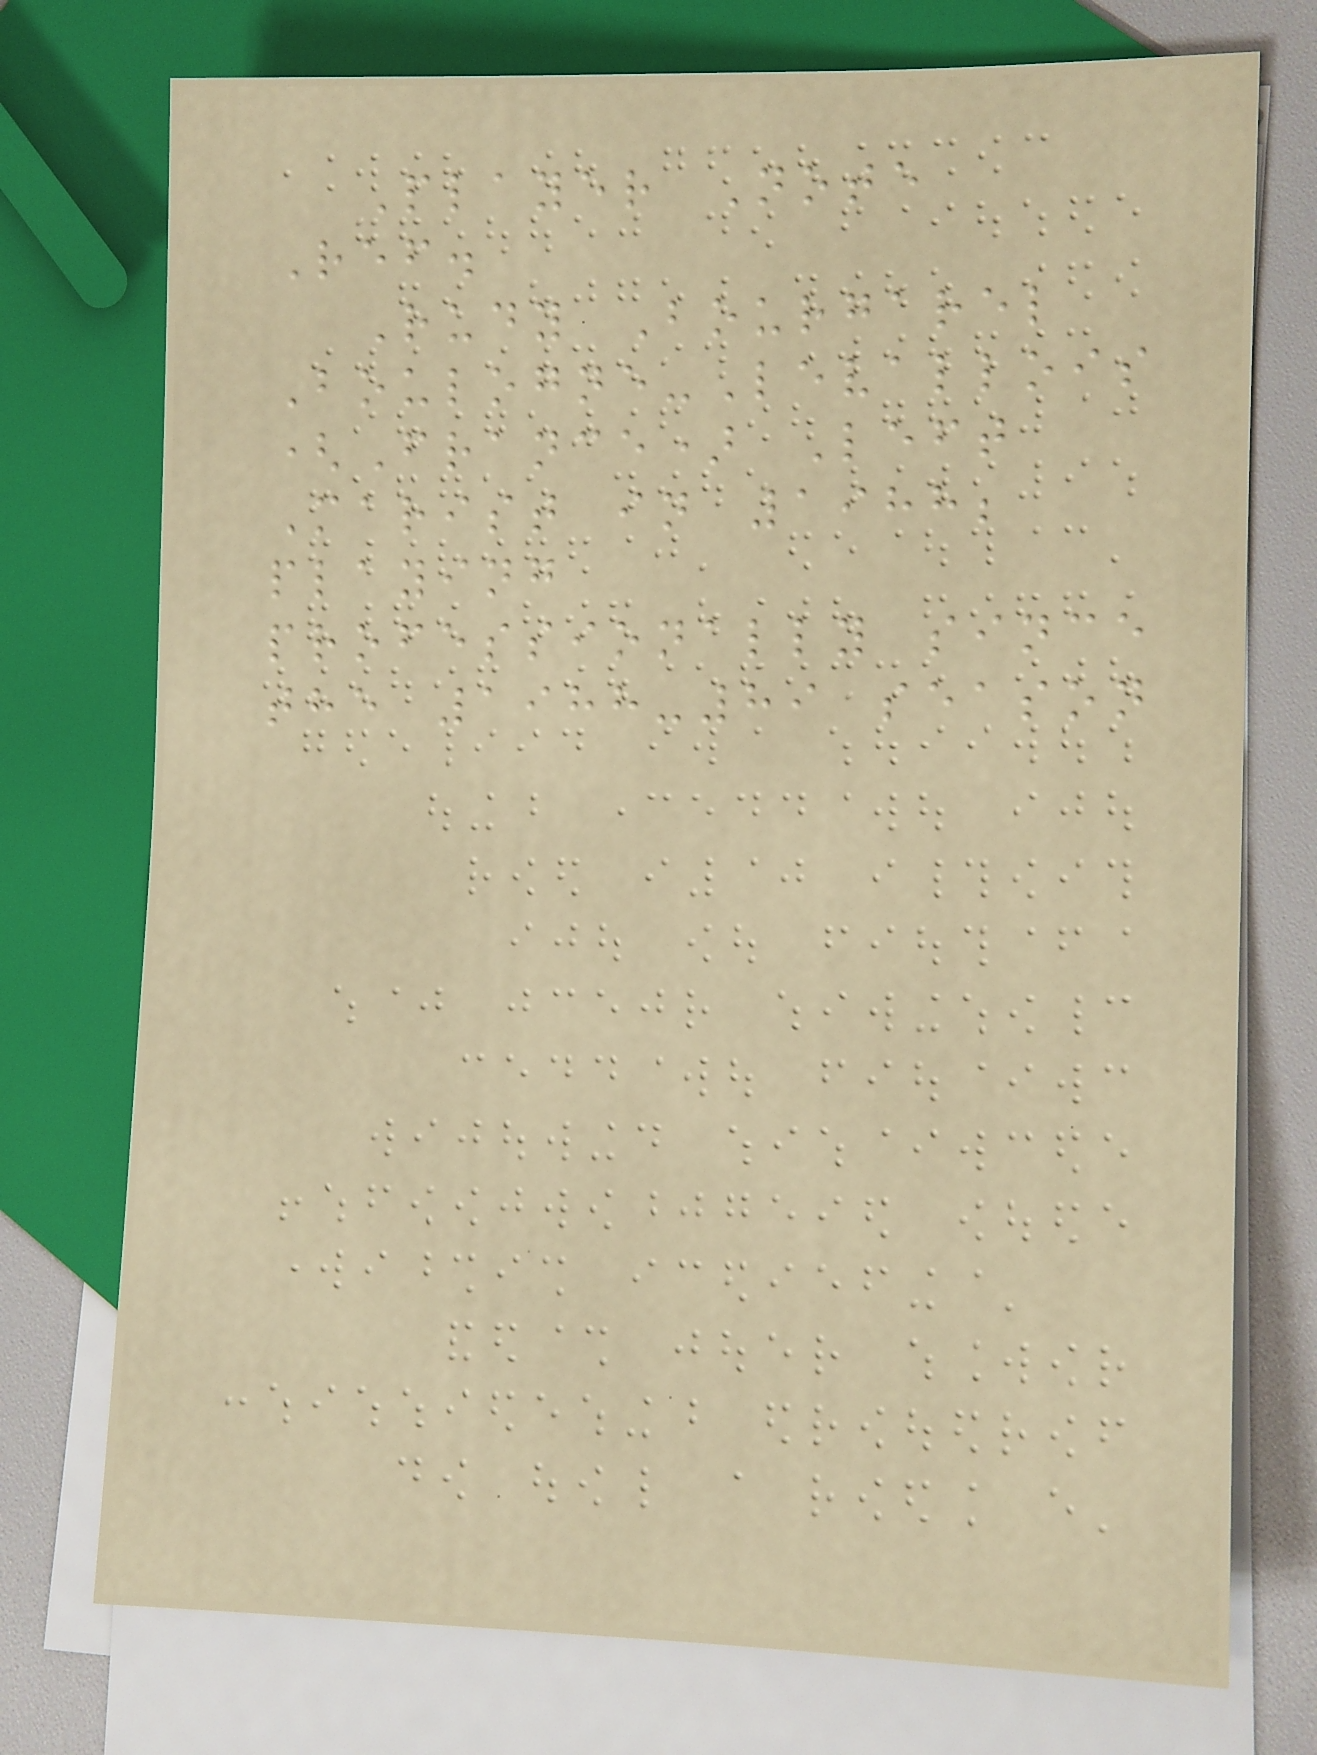Player Note
Ref.
Rudy Bourgarel
Boulogne-Levallois
(France) Left
Marist in 1988;
playing
professionally since
the 1988-89 season
